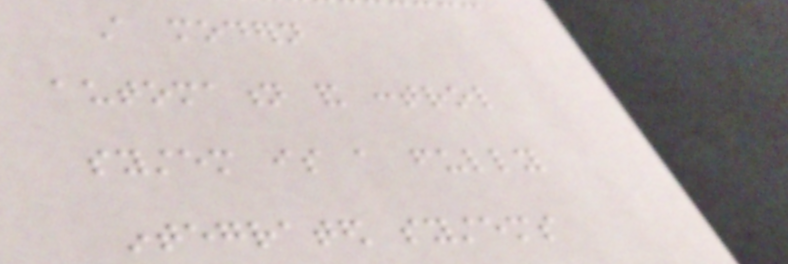A modern
automation and control
system is a fully
integrated systems
